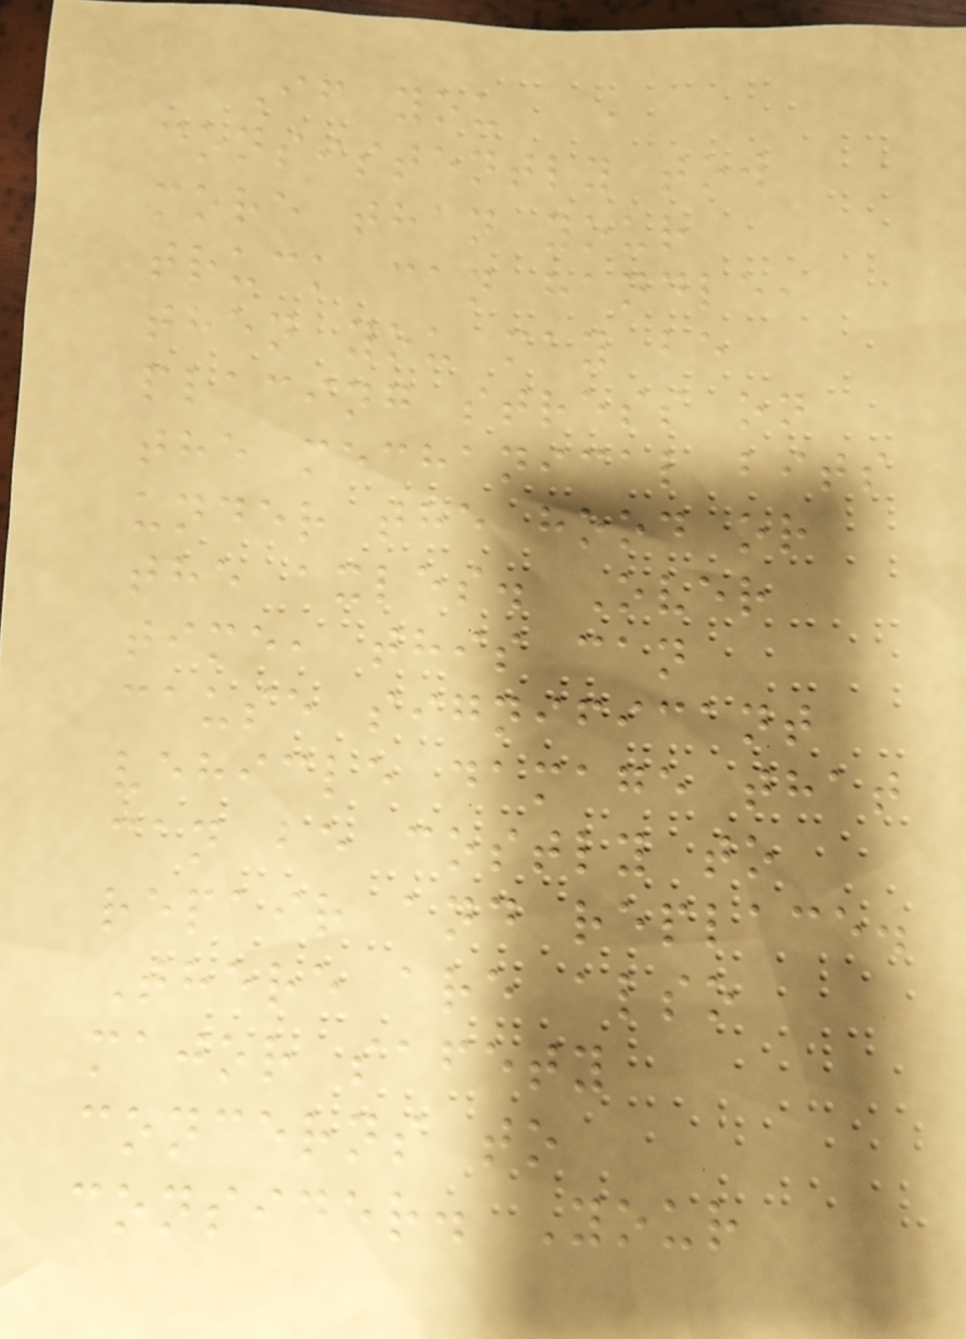If you
consistently tow
more than your
truck can handle,
then you may be
placing stress on
the mechanical bits
under the hood or
the axles. Over
time, this can
cause significant
vehicle damage that
can be costly to
repair and replace.
There are also
major safety
concerns to
consider. Your
